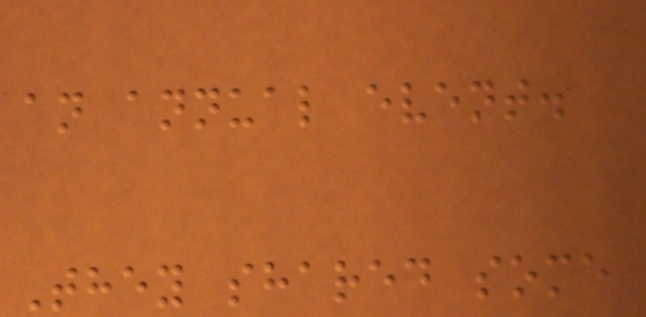an annual event.
They shared some
